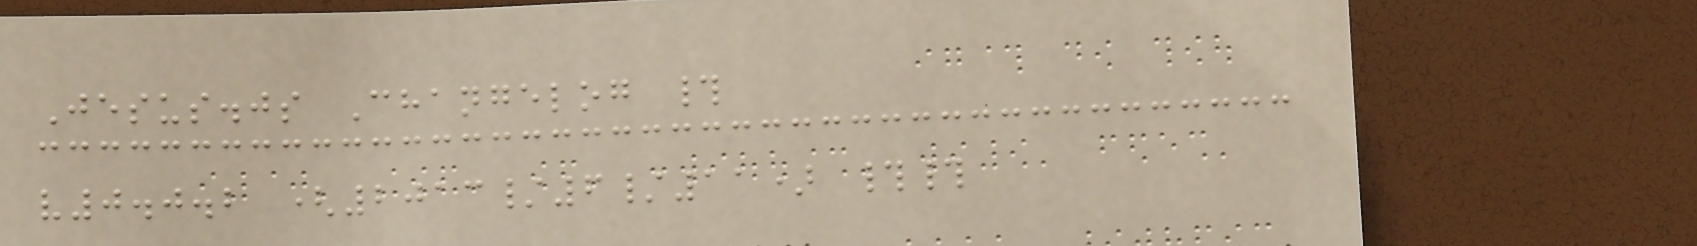Jesus.js Changelog #
v0.0.2 (2013/6/11) ##
